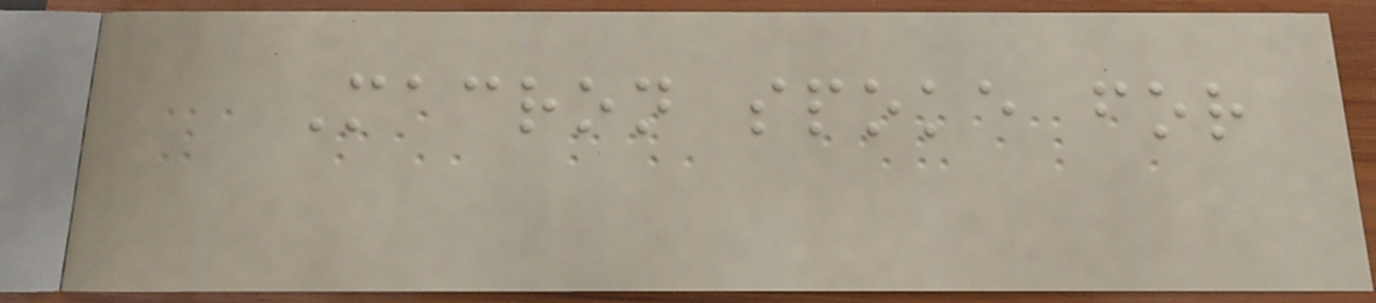Macron spoke for
